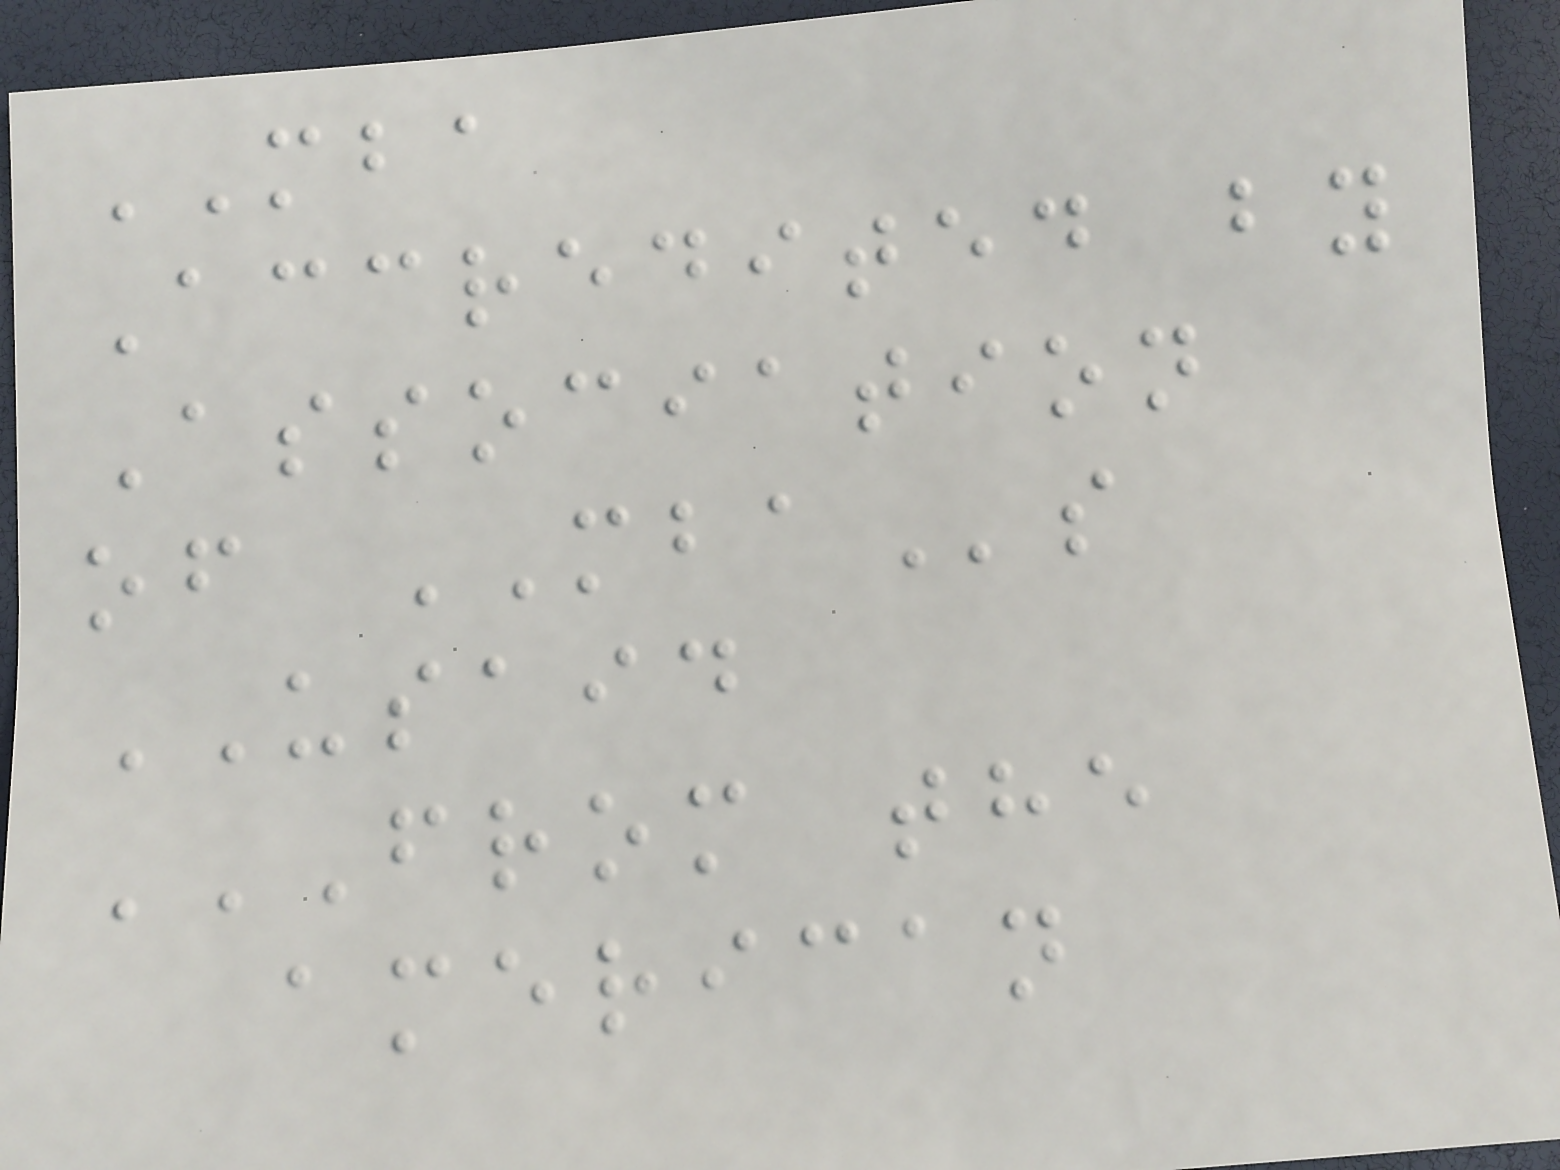MBA
Accredited by
Association
of MBAs
USAID
FROM THE
AMERICAN
